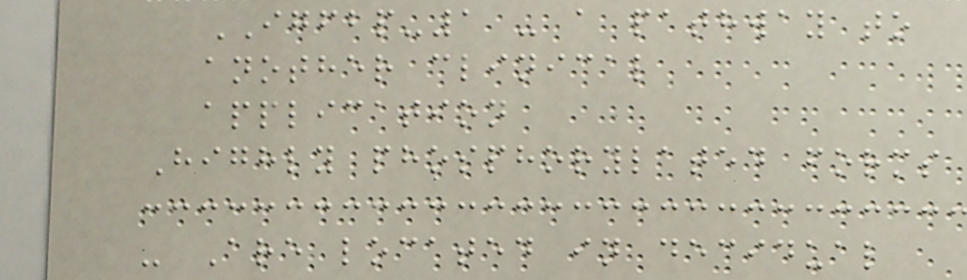IGFBP-1 - a pathway to
another clinical
application
Highly phosphorylated forms
- Are located in decidual
